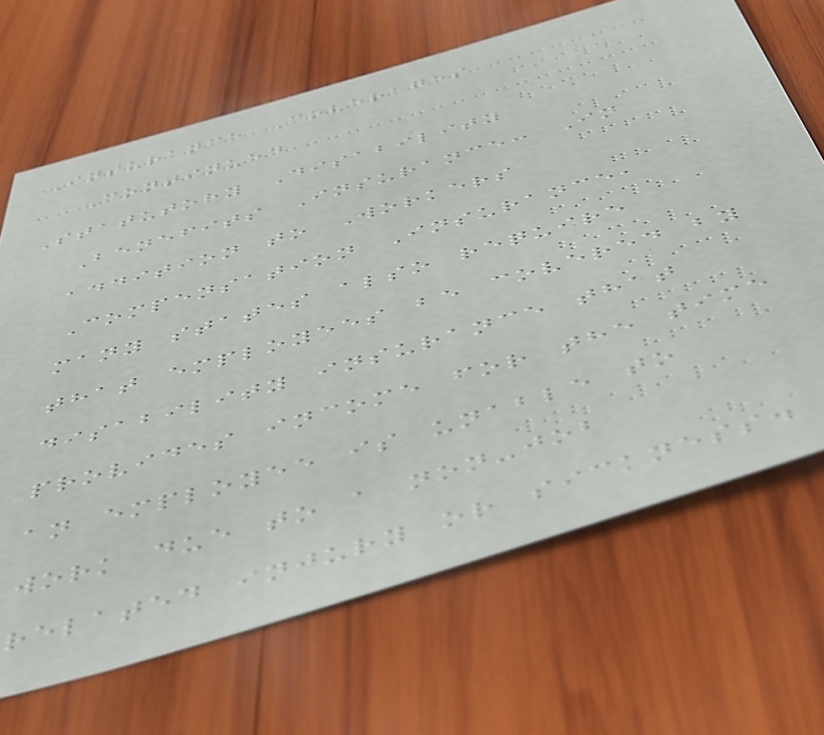Insurance Coverages
Continued
Statutory Disability
Benefits Insurance: In
addition to Workers
Compensation Insurance,
many states also require
that employees be covered by
disability insurance that
provides income for the time
an employee is unable to
work due to a non-job
related injury or sickness.
